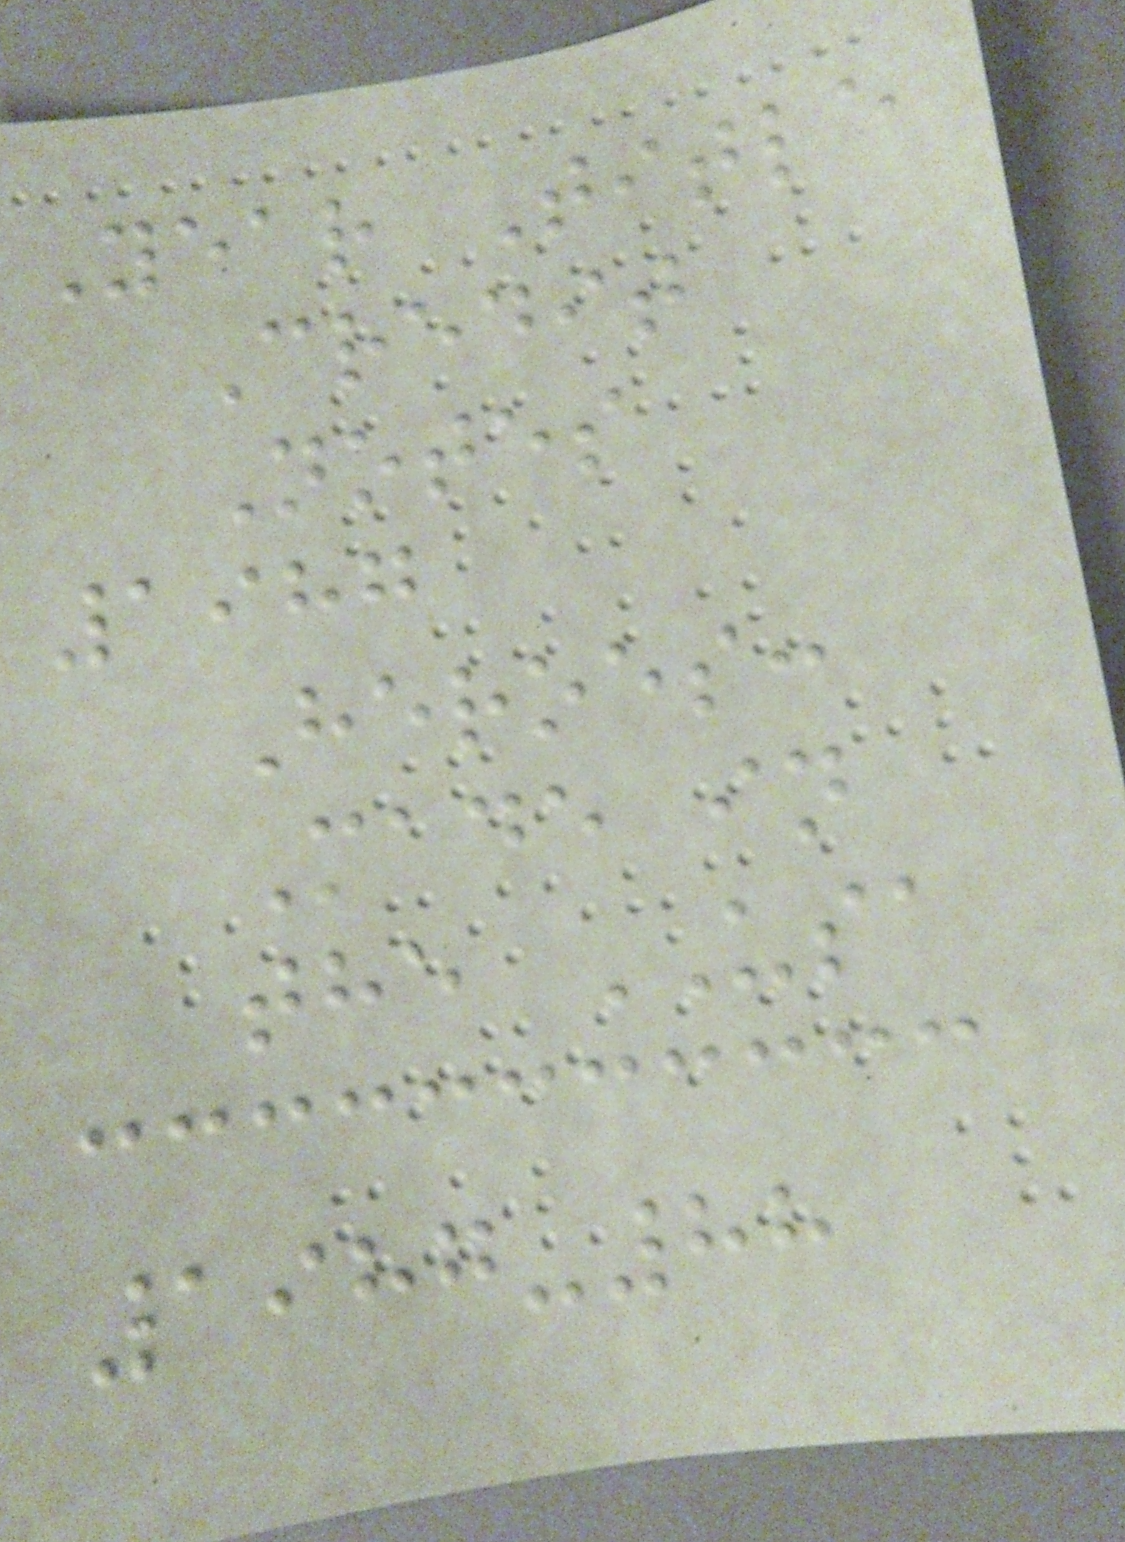Year Title
Credit
Notes
1987
Heroes:
Made in
the USA
1987-88
